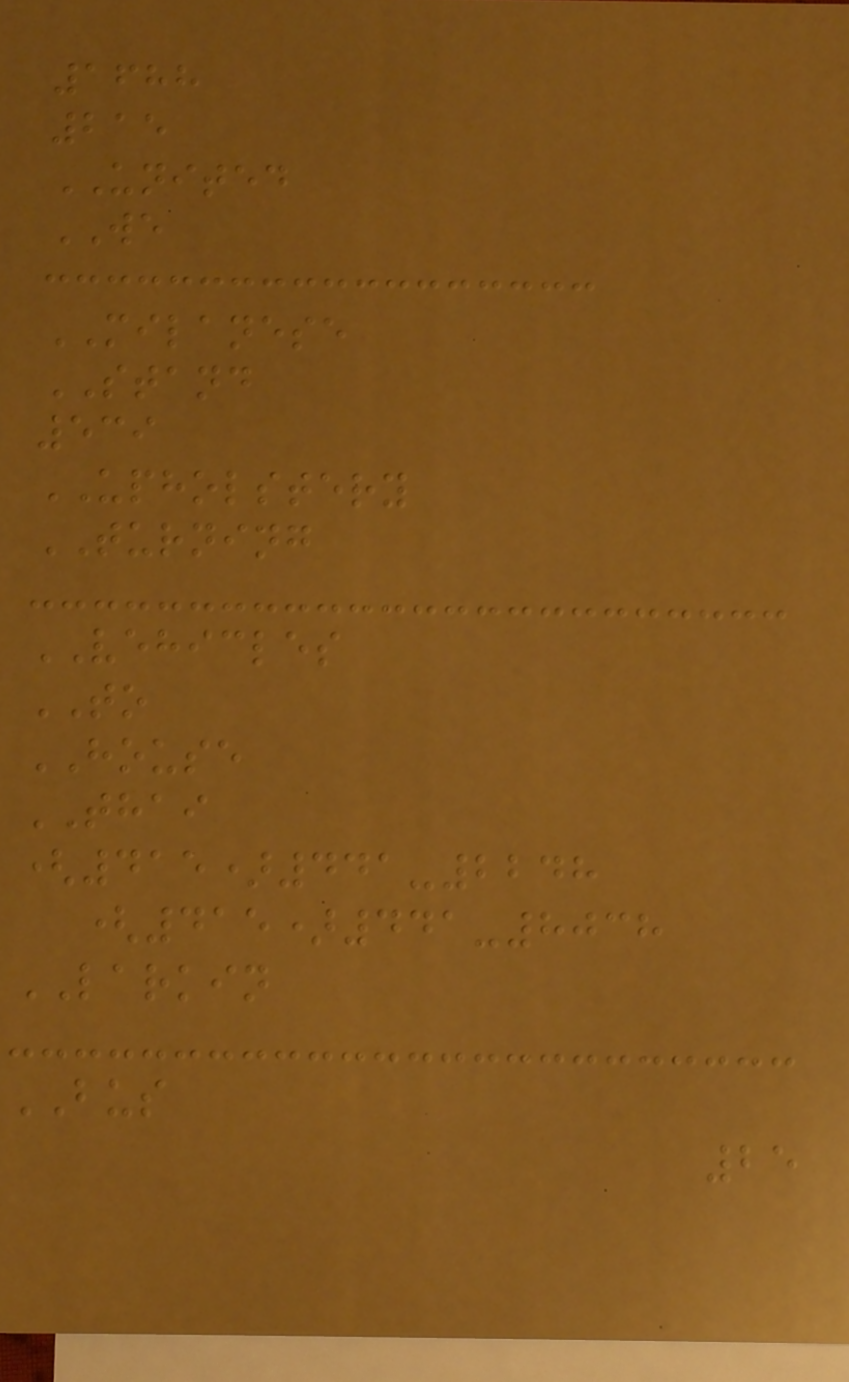1688
215
UNITED
WE
MILANESE
STAND
539
UPHOLSTERY
TURNING
VEHICLES
TO
HOUSE
THAI
(415)441-2248
(415)441-8038
LARKIN
BUS
25
